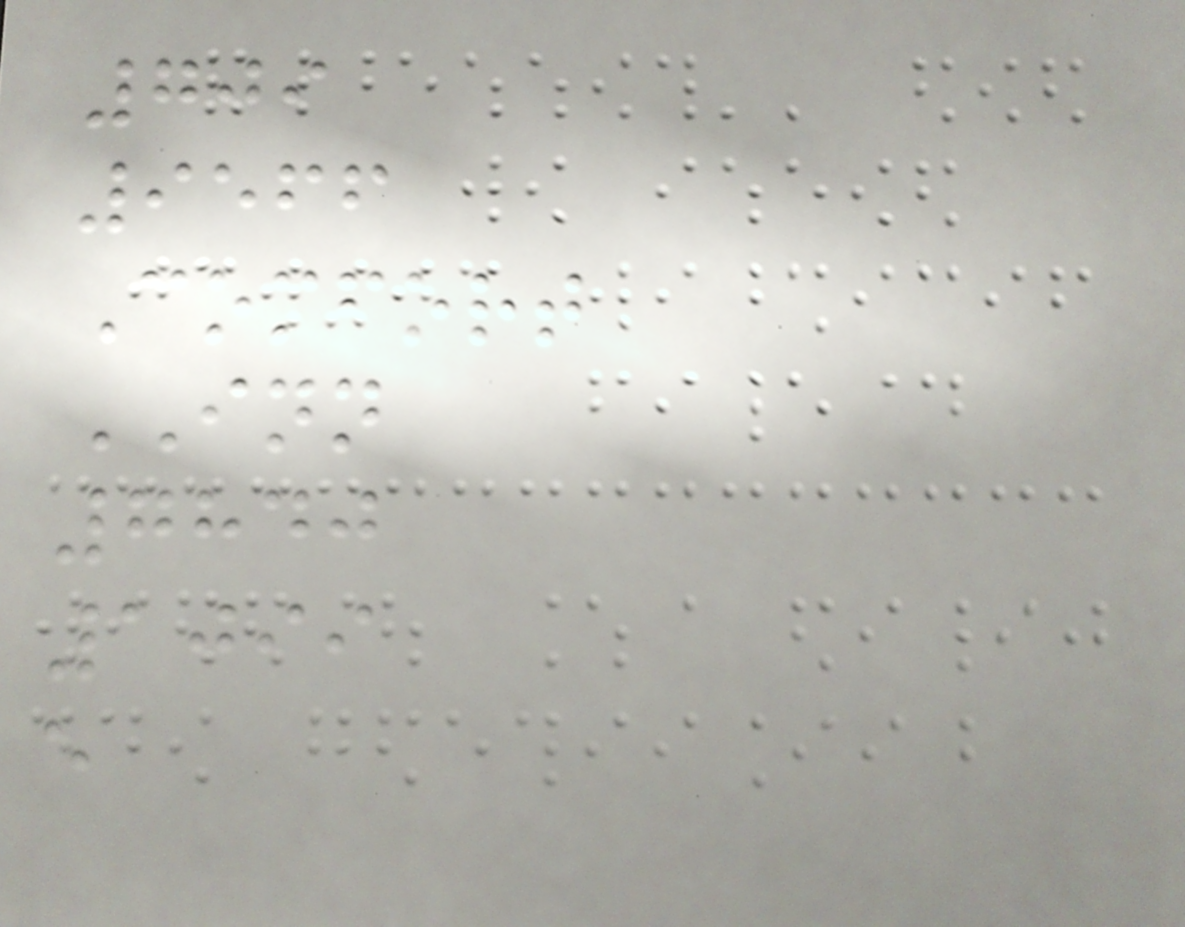709
9566
Comfort
INN
7840
1099
e
